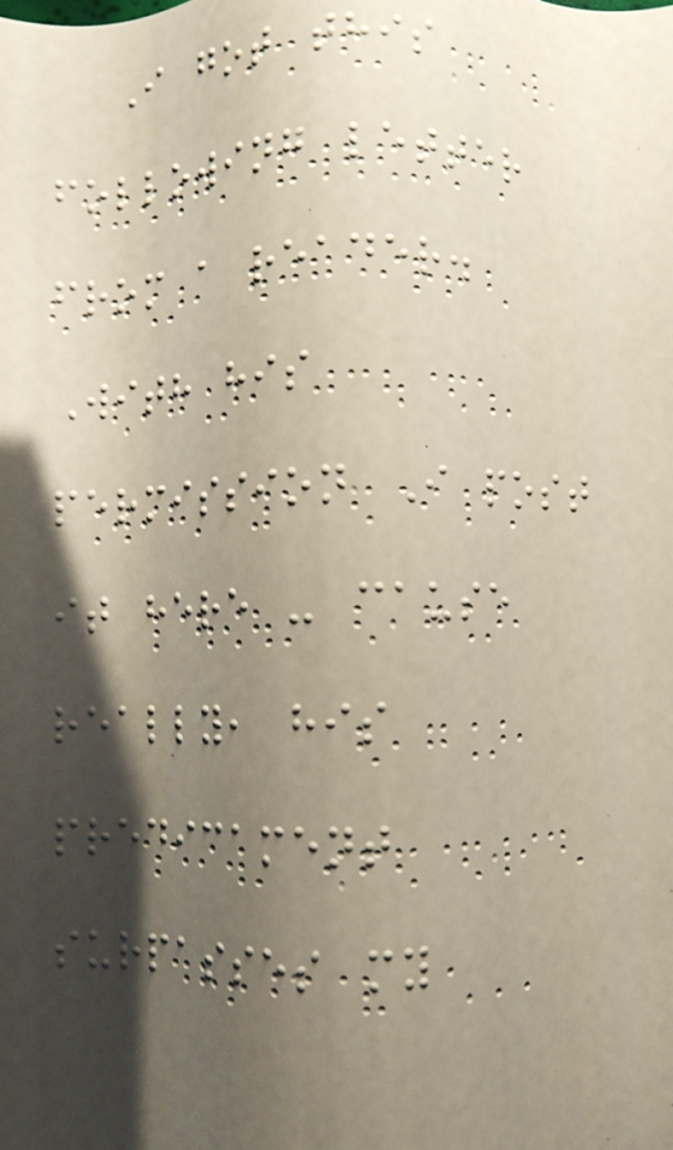I got this
following letter
from a reader.
With his
permission I post
it here - cause
really, his
predicament
surpasses my
